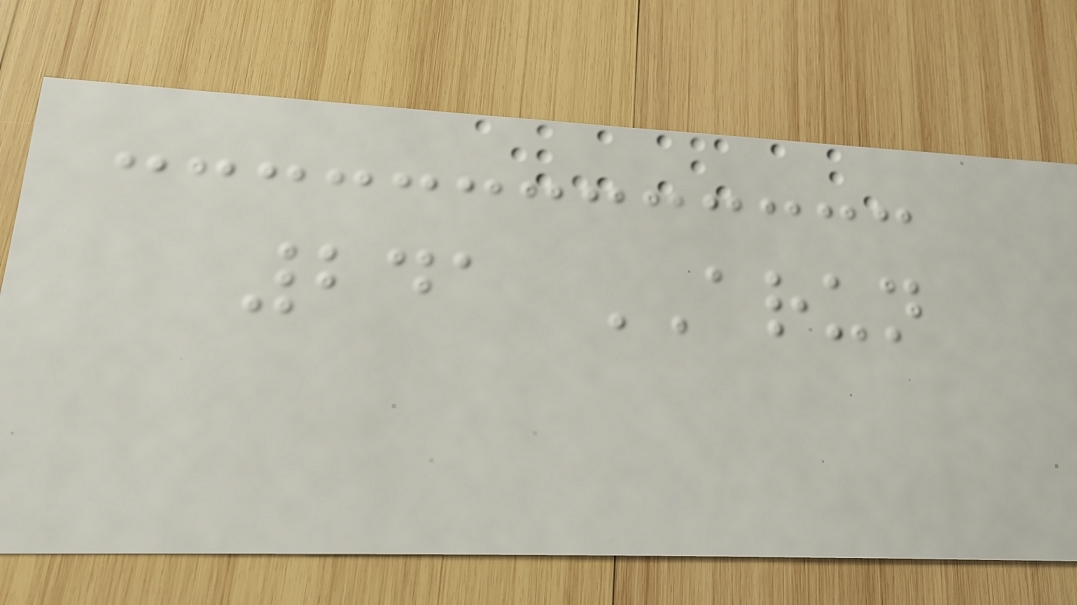241 ARUN
